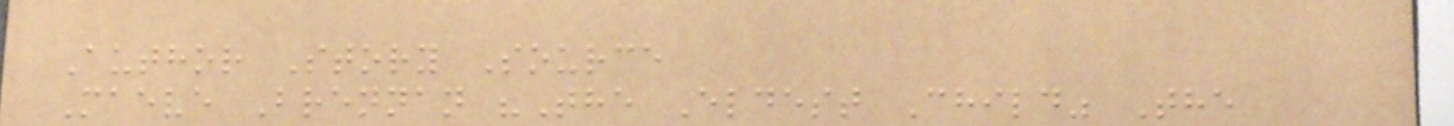Author Story Source
Maeve Brennan "The Eldest Child" The
